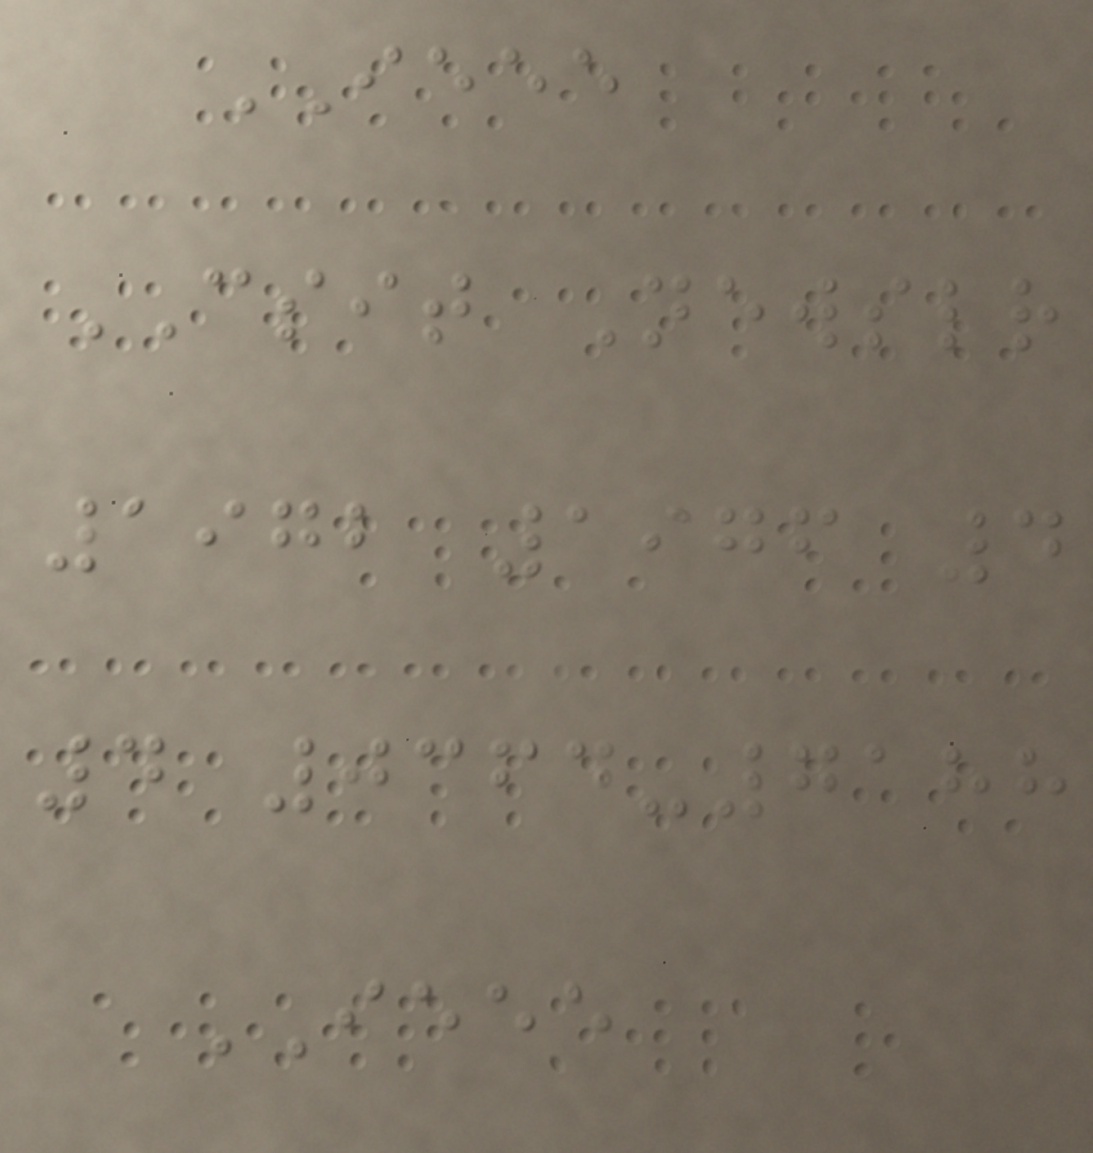IEEE
CSIT Newsletter
1972 1976 4
4 0364-7188
IEEE
